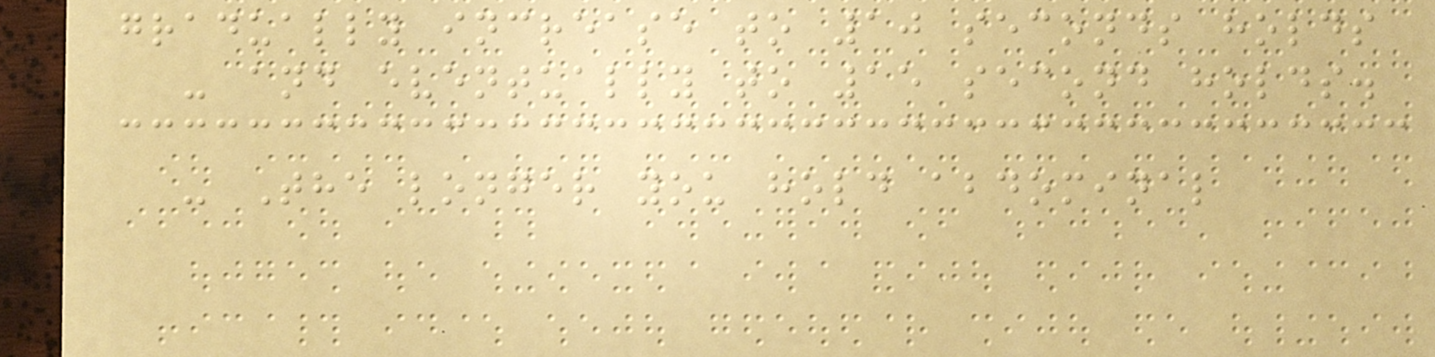gradually increase to 10 seconds holds
- and eventually to 15 second holds.
- The longer you hold abdominal
